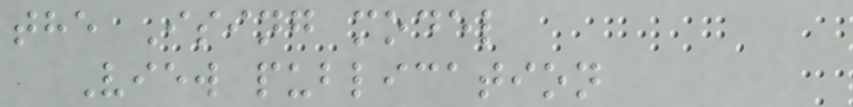the Ising model
View publication
